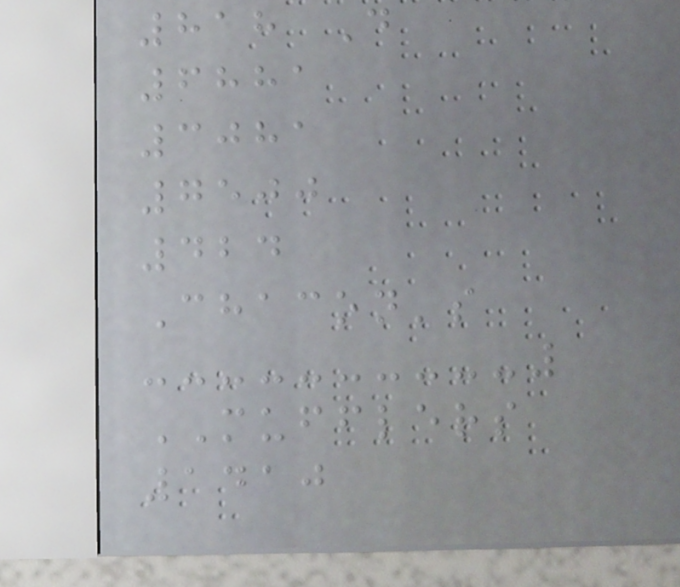818 D
6881
3081
7500
424
Chacon's
MUFFLERS
1410
